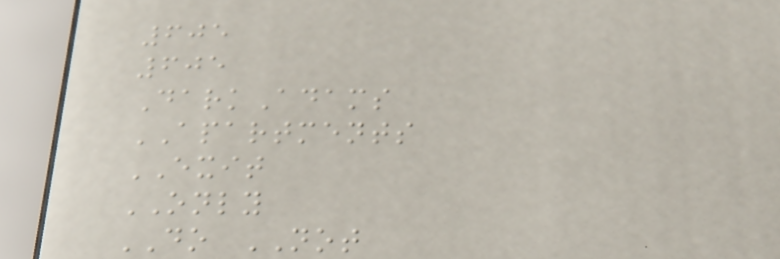605
605
DarkAdams
APARTMENTS
EXIT
ONLY
DO NOT
